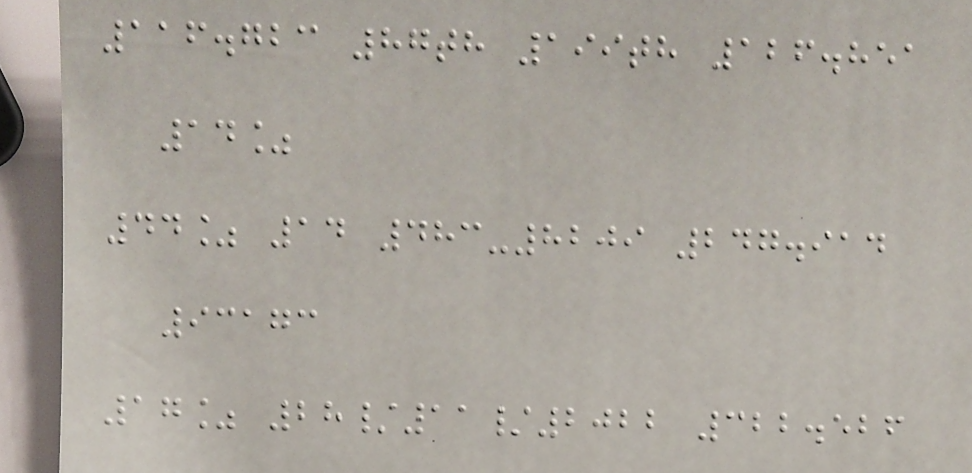116.723 87th 199th 126.851
14%
44% 14 483-8209 247.914
93173
17% 28/11/2022 322.526
